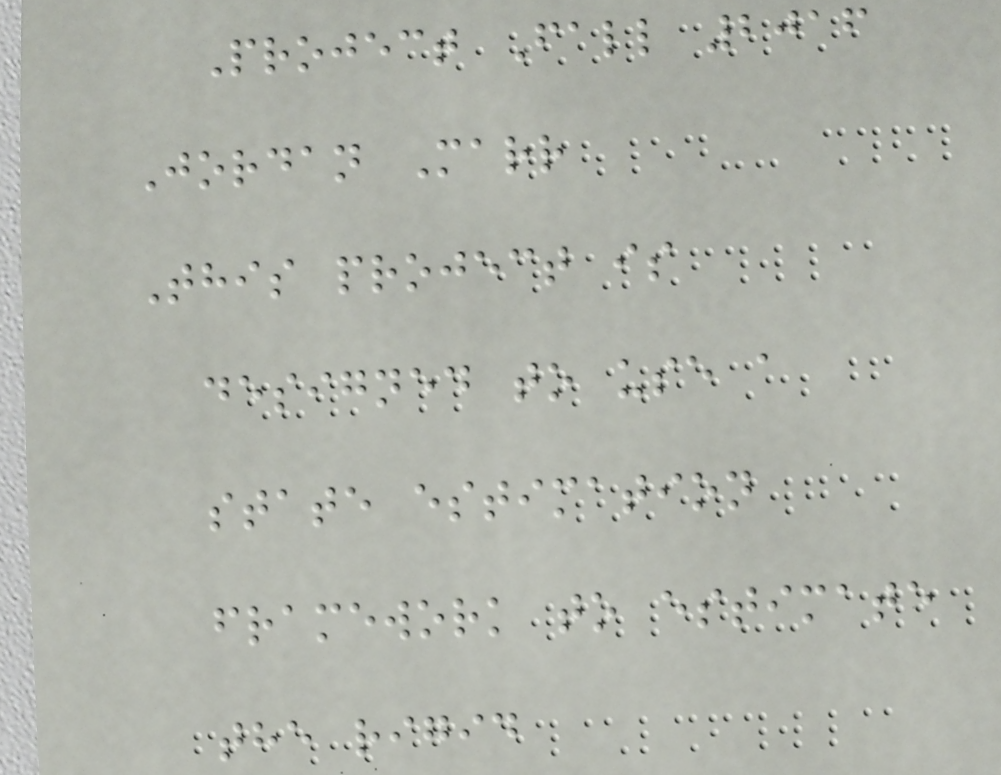Project Fall 2016
Jordan Marr
This project is
designed to use a
state estimation
framework to estimate
the rigid
